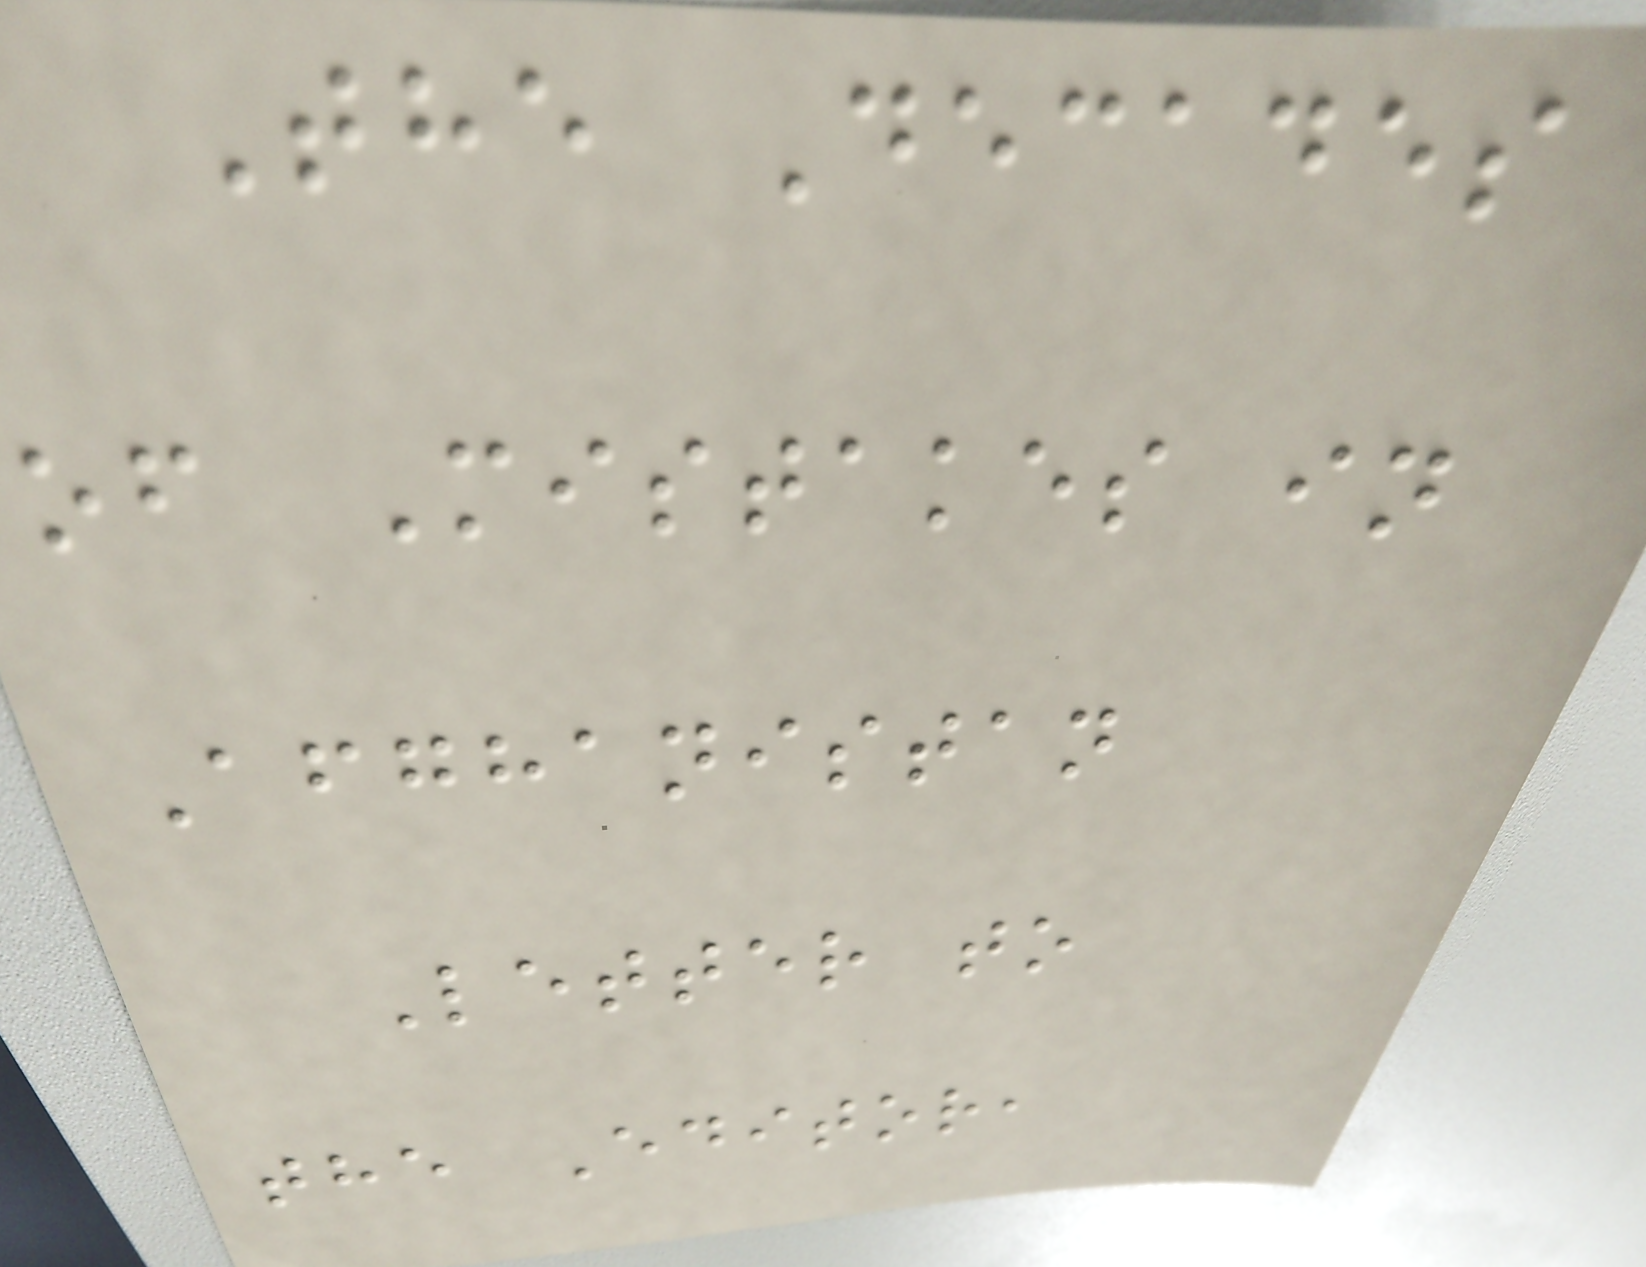The Decades
of Mistakes in
Afghanistan
Letter to
the Editor,
